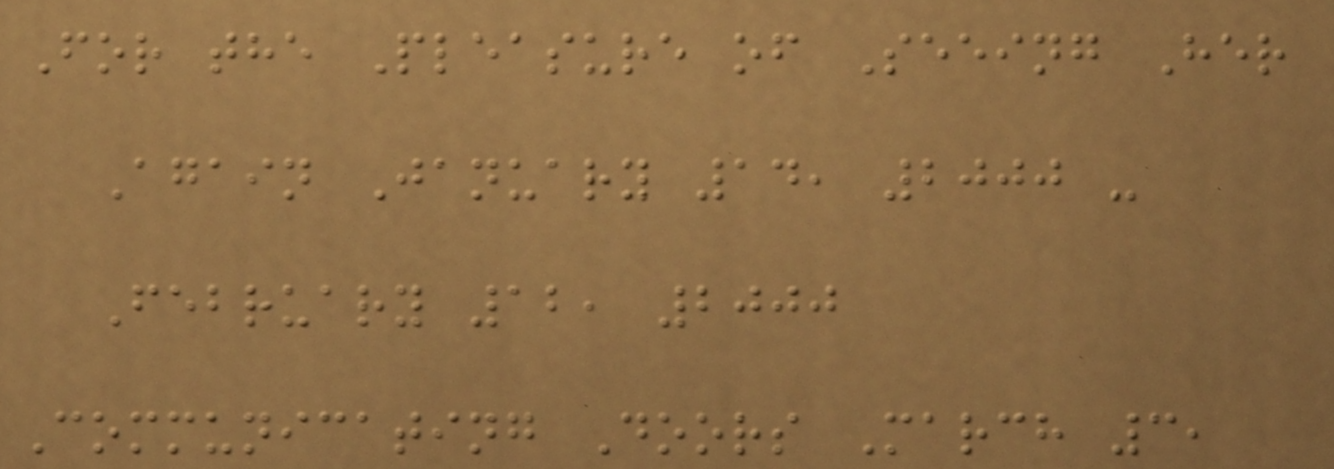For the Pleasure of Seeing Her
Again January 14, 2000 -
February 12, 2000
Communicating Doors March 3,
